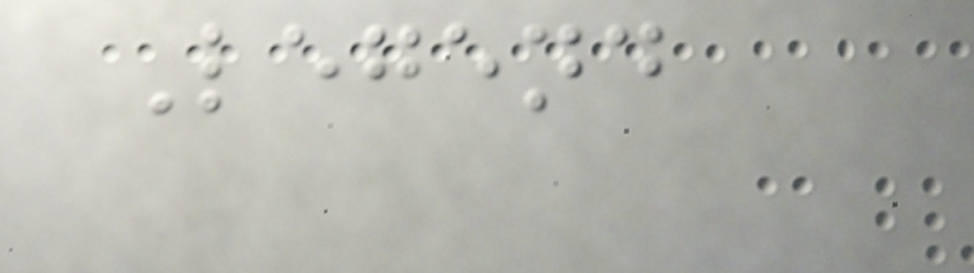Legend
